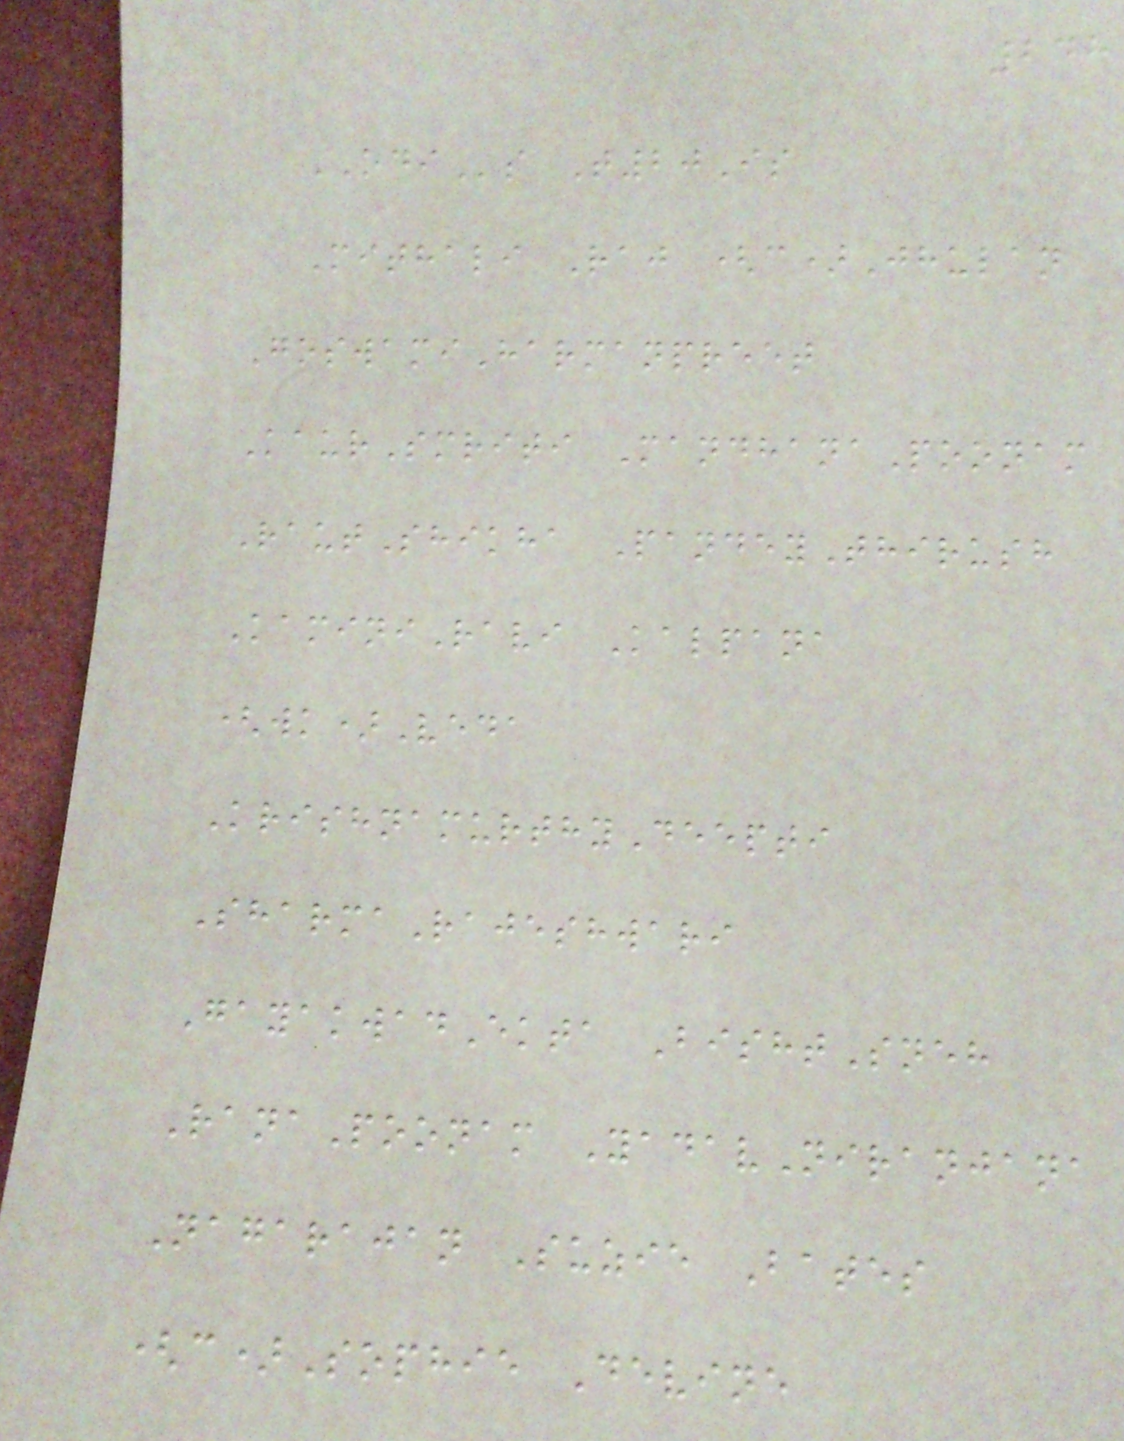248
ODIs T20Is
Mithali Raj (c)Jhulan
GoswamiHarmanpreet
KaurSmriti MandhanaPoonam
RautShikha PandeyThirush
KaminiRavi Kalpana
(wk)Veda
KrishnamurthyDeepti
SharmaRajeshwari
GayakwadEkta BishtSneh
RanaPoonam YadavNiranjana
Nagarajan Suzie Bates
(c)Sophie Devine
